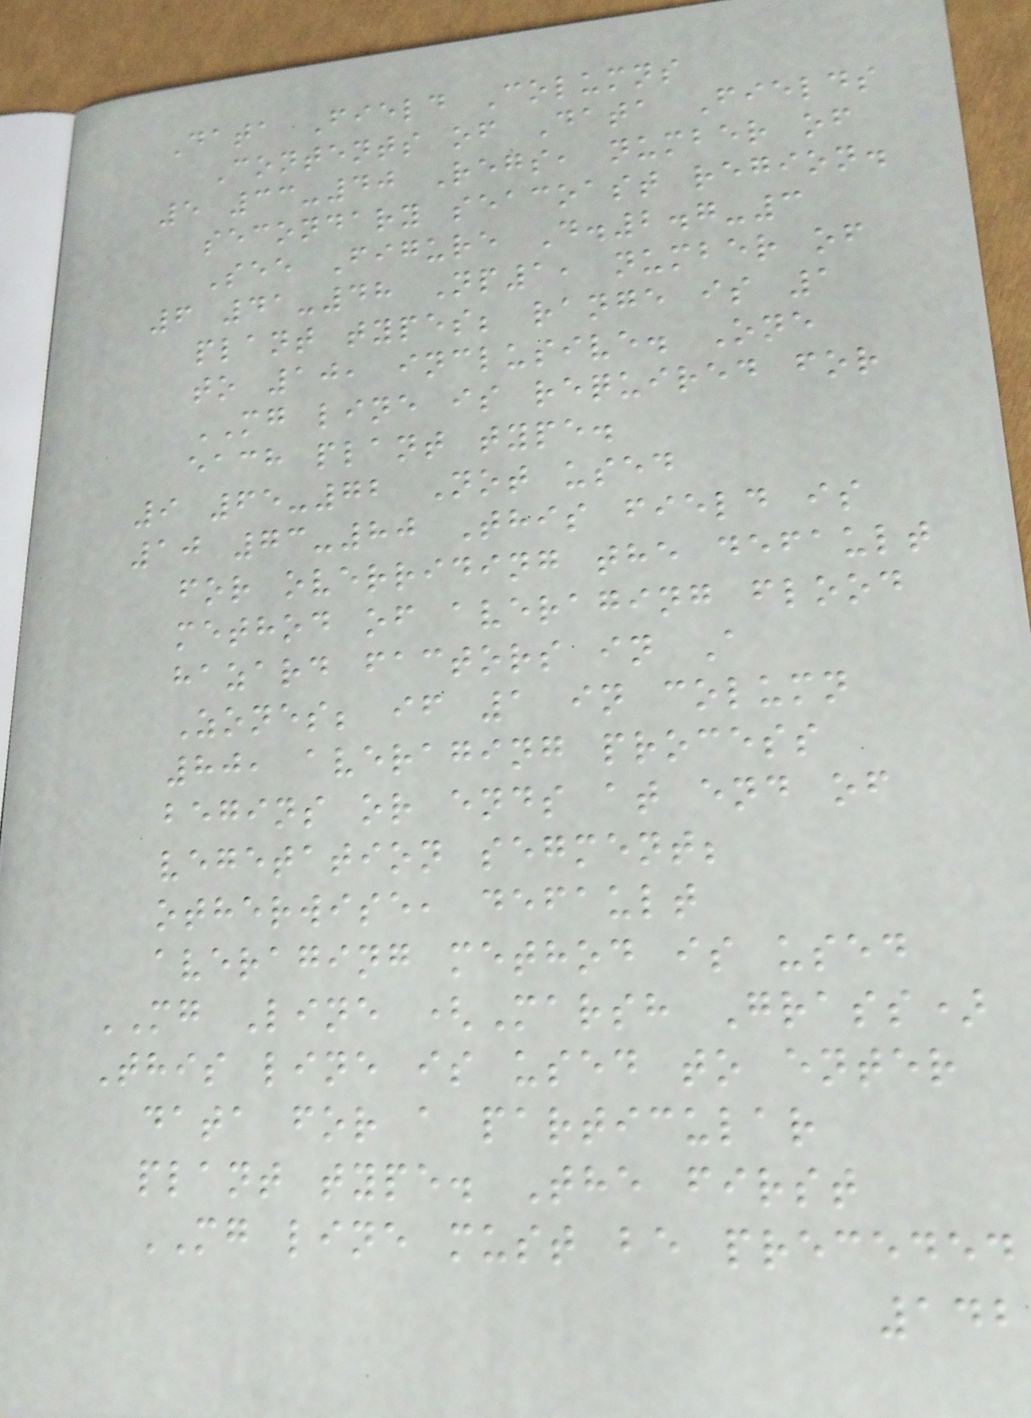Data Field Columns
Contents of Data Fields
5 33-40 Regs, number of
secondary seacoast region.
See Figure D.2.7-3
6 41-48 Np1, number of
plant types; range is 1
to 10, inclusive. One
MG line is required for
each plant type.
9 65-72 Not used
10 73-80 This field is
for overriding the default
method of averaging flood
hazard factors in A
Zones; if 1 in column
80, averaging process
begins or ends at end of
vegetation segment;
otherwise, default
averaging method is used
MG Line (Marsh Grass)
This line is used to enter
data for a particular
plant type. The first
MG line must be preceded
142
